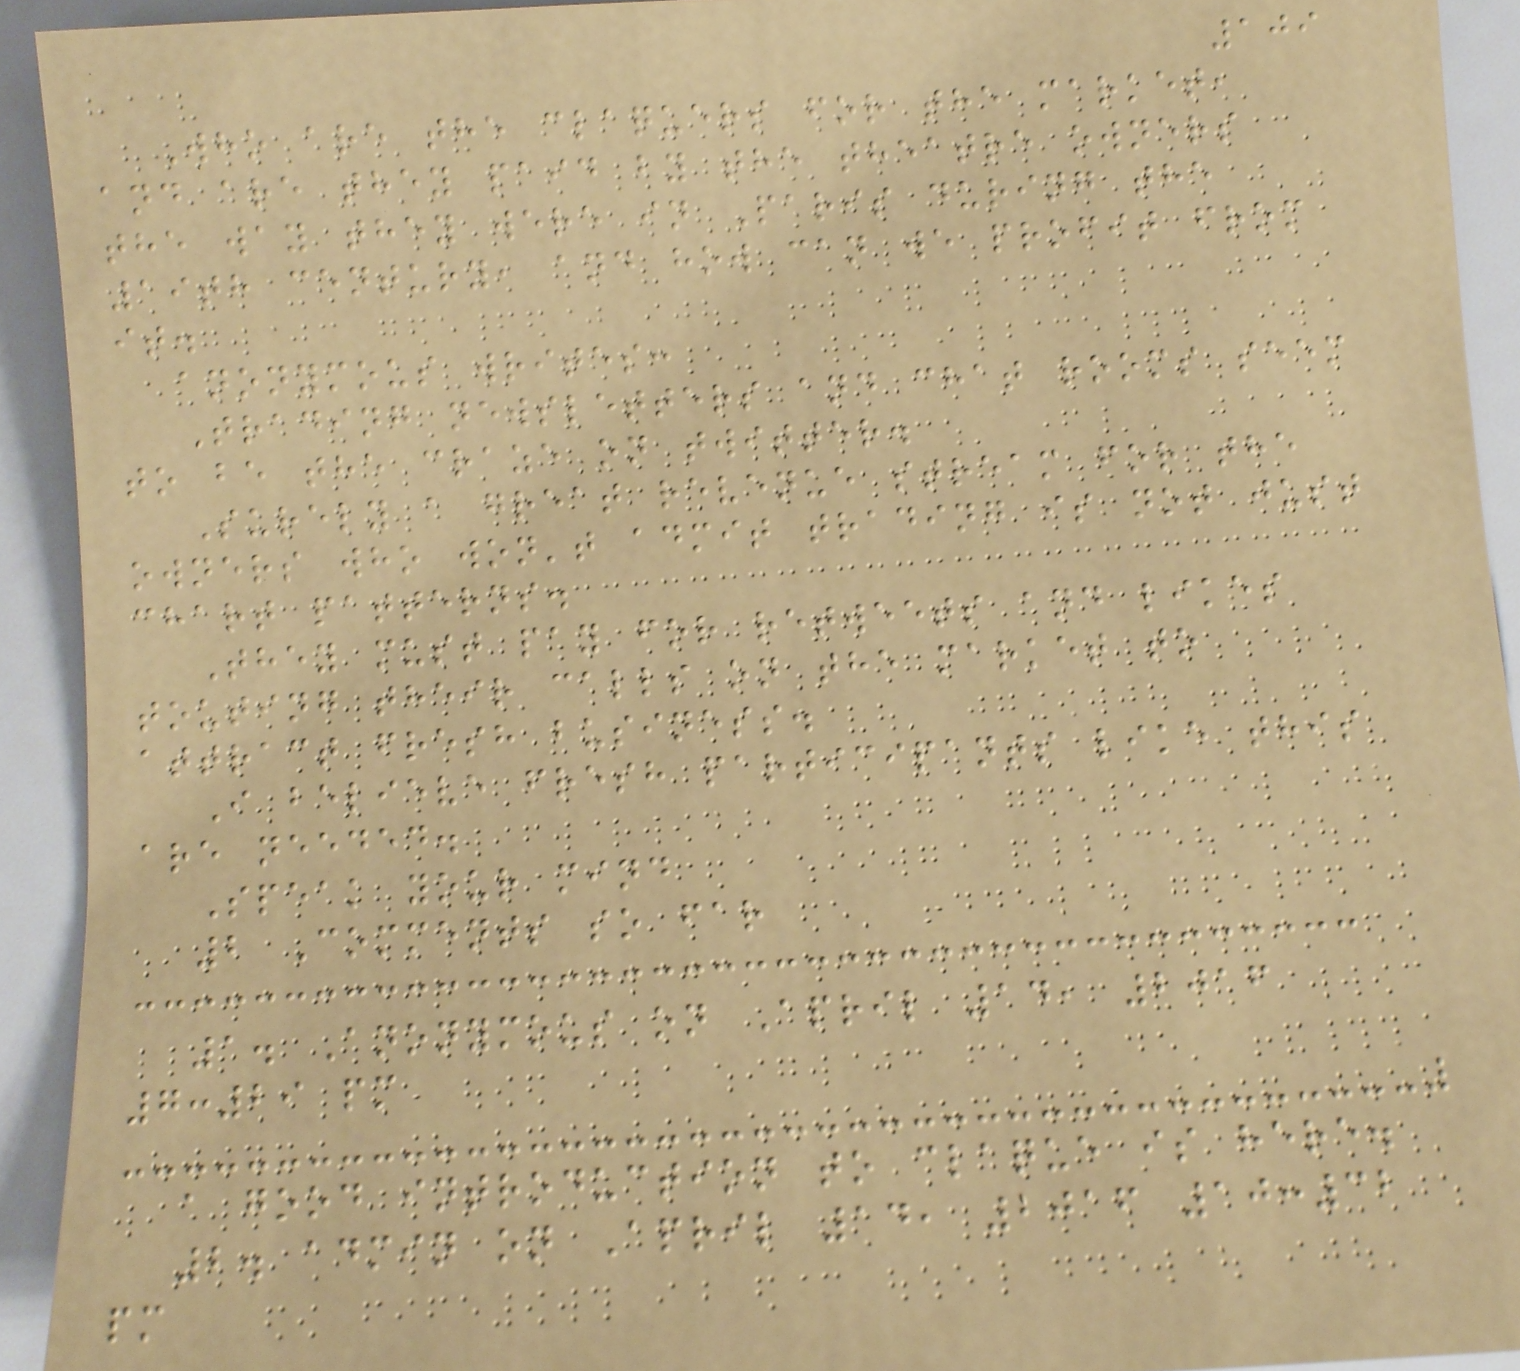109
Who are the claquers for the market,
and are they paid by the theatre owners
the way they were in Paris during the
19th century, and how can we profit from
it.
anonymous writes:
Trading newsletters and chat rooms seem
to be the craze on twitter.
Surely a great revenue stream for the
owners who won't admit trading is not just
chart patterns.
They must pay for retweets and likes
touting their calls on the market to
attract fresh business.
I believe fresh participants like this
are needed.
Speak your mind
2 Comments so far
1. Anonymous on April 14, 2016
7:29 pm
a good introduction to claque is here.
2. admin on April 14, 2016 10:32
pm
